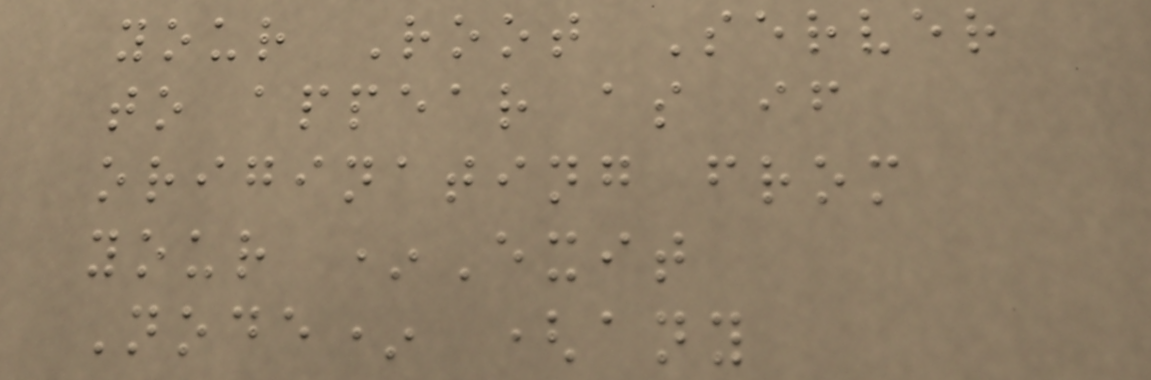your Root Server
to appear as if
originating from
your *Exit
Node* (any
